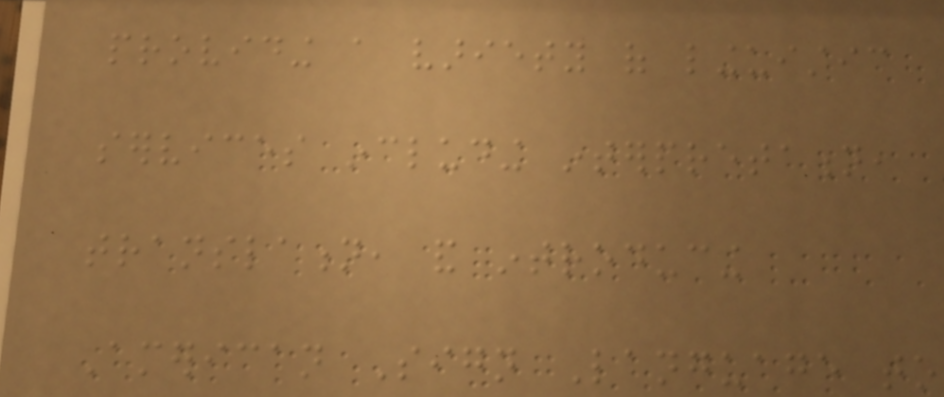providing a variety of linguistic
services including interpretation,
translation, and introducing
American Sign Language to
